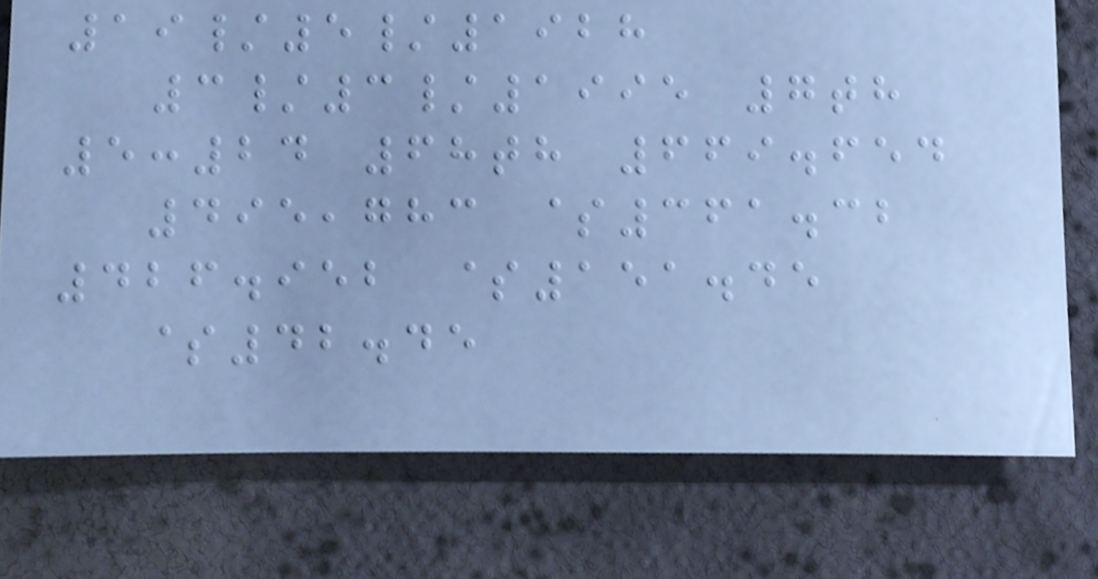19/5/1928
3/3/1995 7th
5:24 68th 669.654
495,783 $361.32
426.952 $151.45
$42.45
